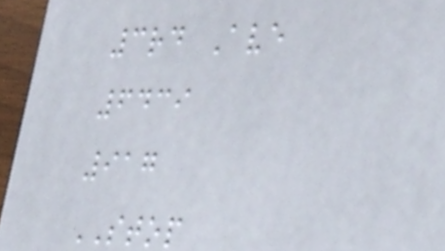3rd Ave
6439
917
STOP
